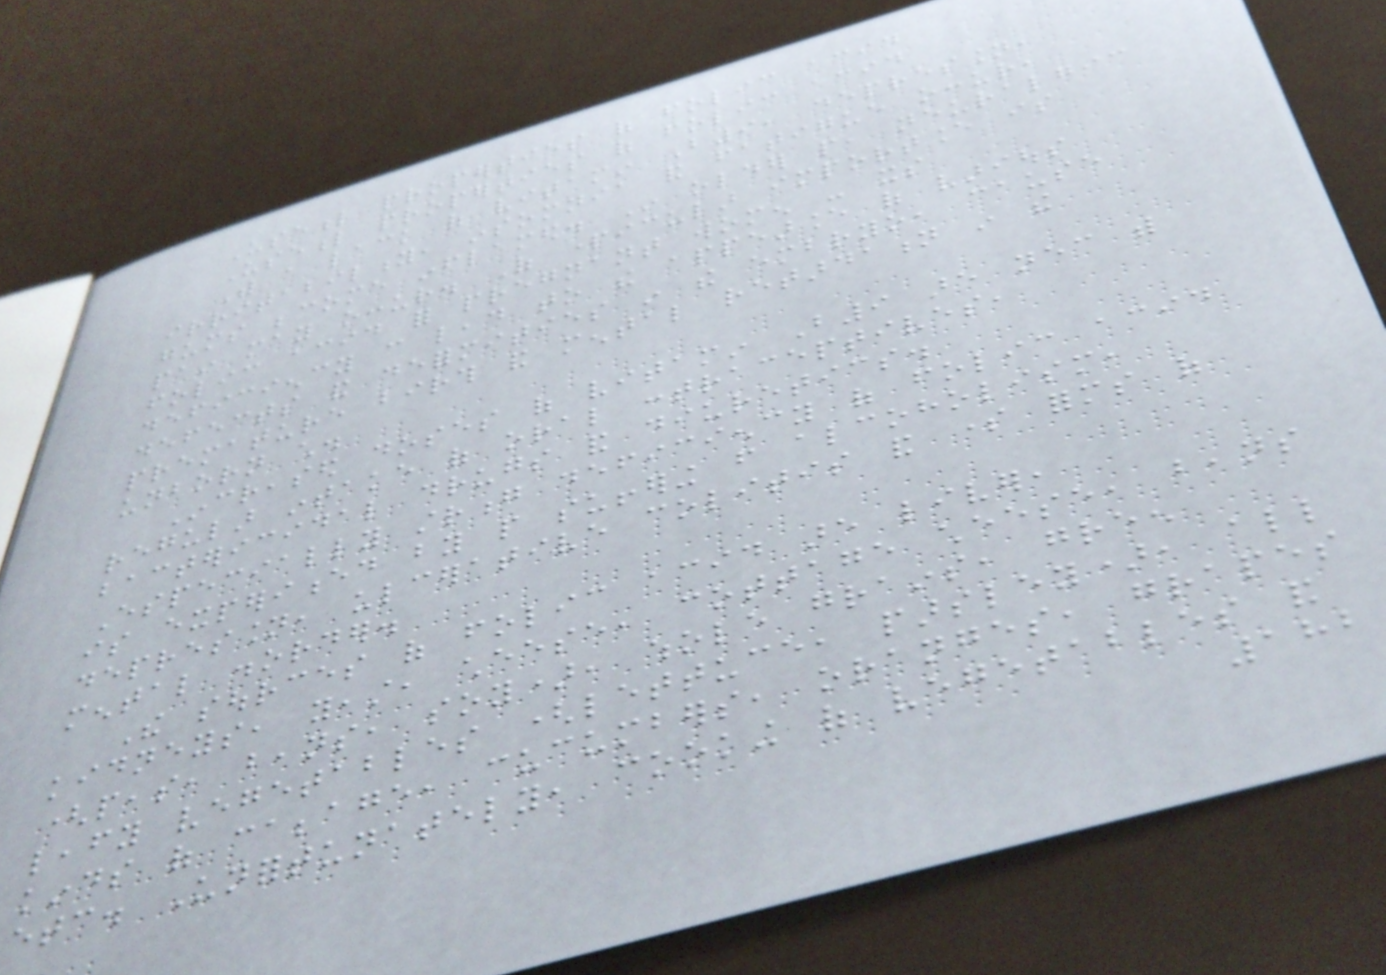Useful properties of folic acid
Useful properties of folic acid
With a lack of vitamin B9, depression,
irritability, insomnia and fatigue occur,
gums become inflamed. In older people, neuralgic
pain may occur. Of particular importance is
folic acid for pregnant women - its
deficiency can lead to the appearance of various
defects and deformities in the embryo, cause
premature birth and mental retardation in the
unborn child.
Increased doses of vitamin B9 are necessary with
regular intake of oral contraceptives,
bactericidal drugs and diuretics.
Especially strong deficiency of folic acid
is experienced by people suffering from alcoholism,
depression, ulcerative colitis and some forms of
mental disorder.
The sources of folic acid are liver,
kidneys, yeast, cheese, cottage cheese, beans
(peas, beans, soy), whole grains, green
leafy vegetables (lettuce, parsley), all
kinds of cabbage, cucumbers, oranges, grapes
etc. Unfortunately, cooking of vegetables and
182
